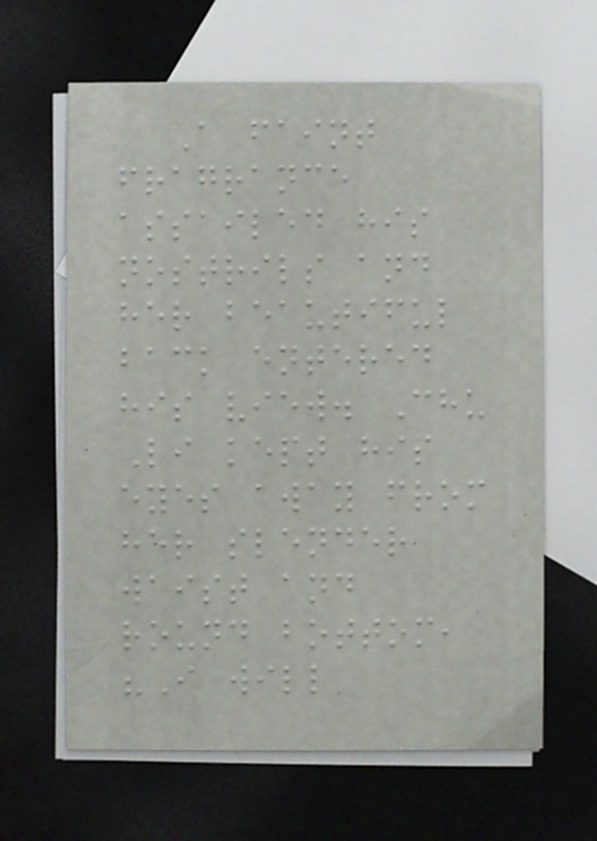A faint
fragrance
assailed his
nostrils and
her beautiful
back entered
his view. Chu
Li kept his
eyes away from
her slender
waist and
round bottom,
"I will
